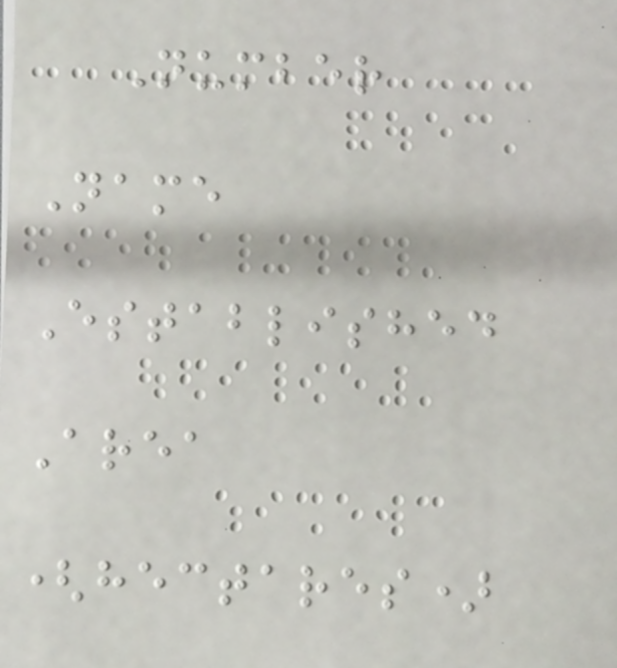Number
Name
Established
Area
(hectares)
